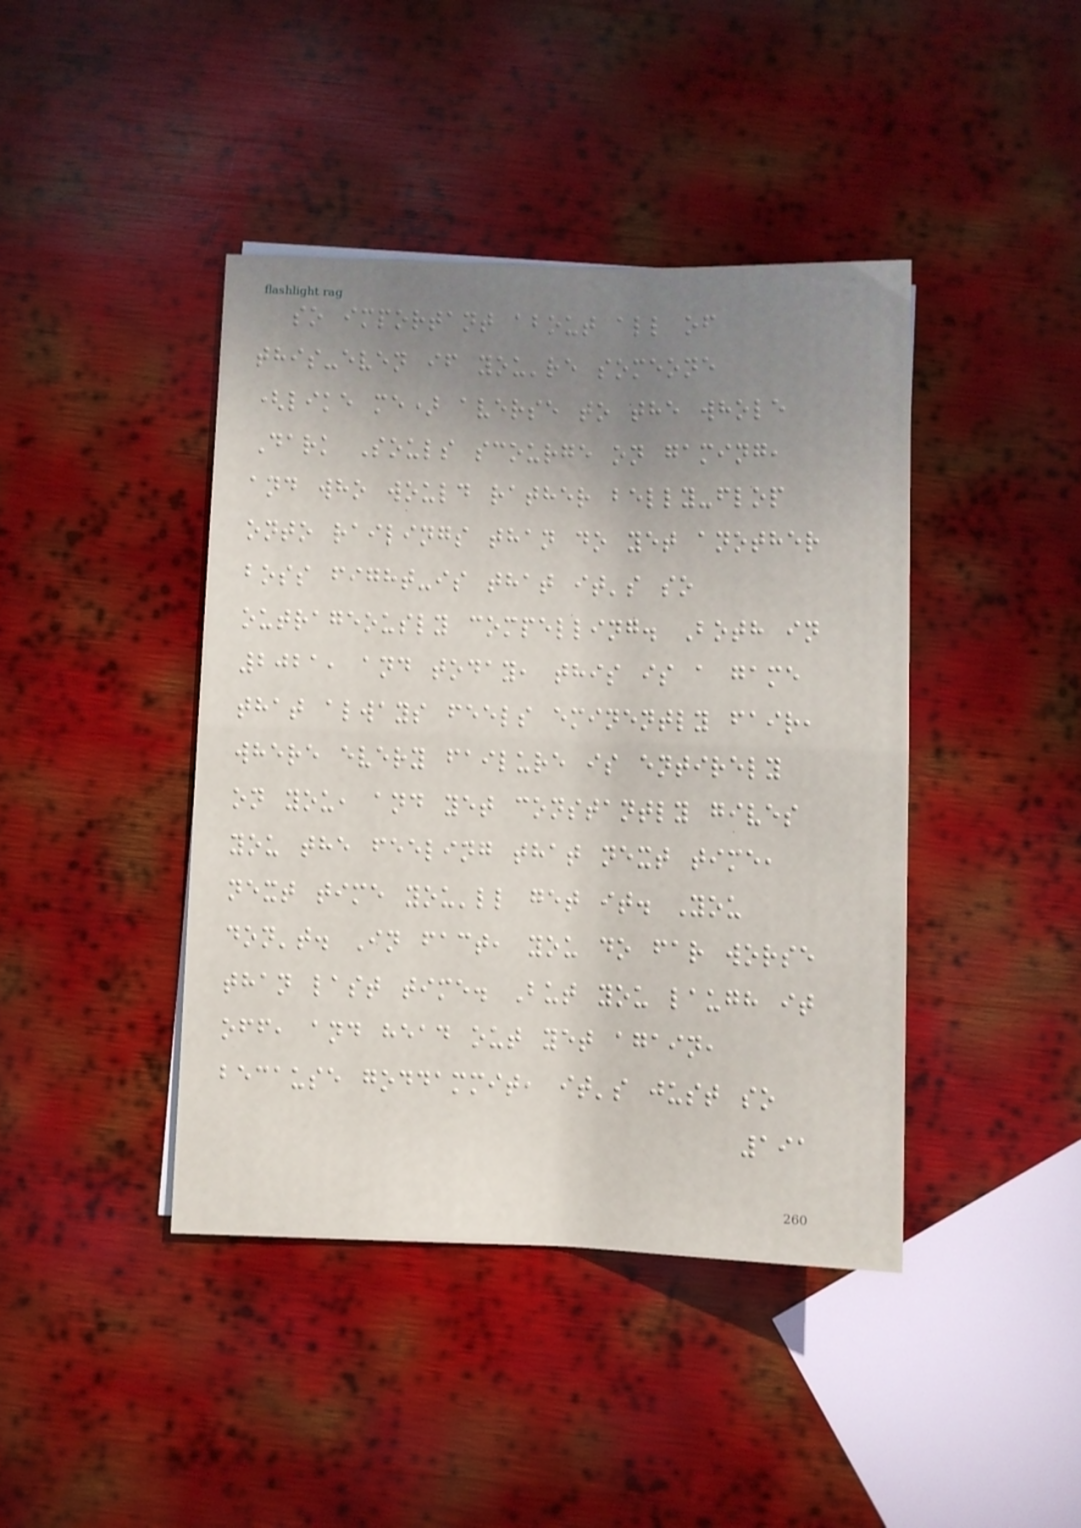so important about all of
this-even if you're someone
(like me) averse to the whole
Dark Souls scourge on gaming,
and who would rather belly-flop
onto railings than do yet another
boss fight-is that it's so
outrageously compelling. Both in
2021, and today, this is a game
that always feels eminently fair,
where every failure is entirely
on you, and yet constantly gives
you the feeling that next time,
next time you'll get it. You
don't. In fact, you do far worse
than last time. But you laugh it
off, and head out yet again,
because goddammit, it's just so
191
